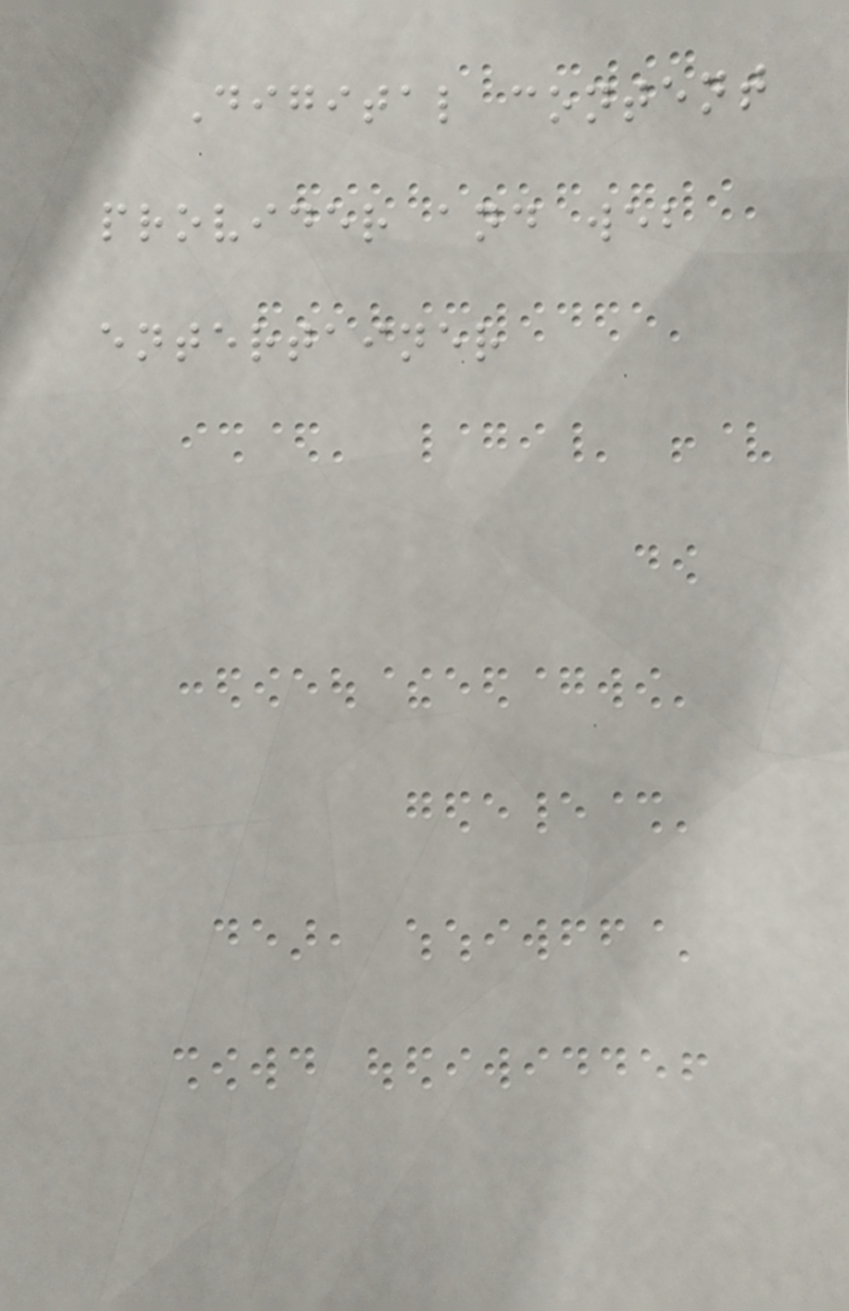Digital content
provider and web
entertainer
